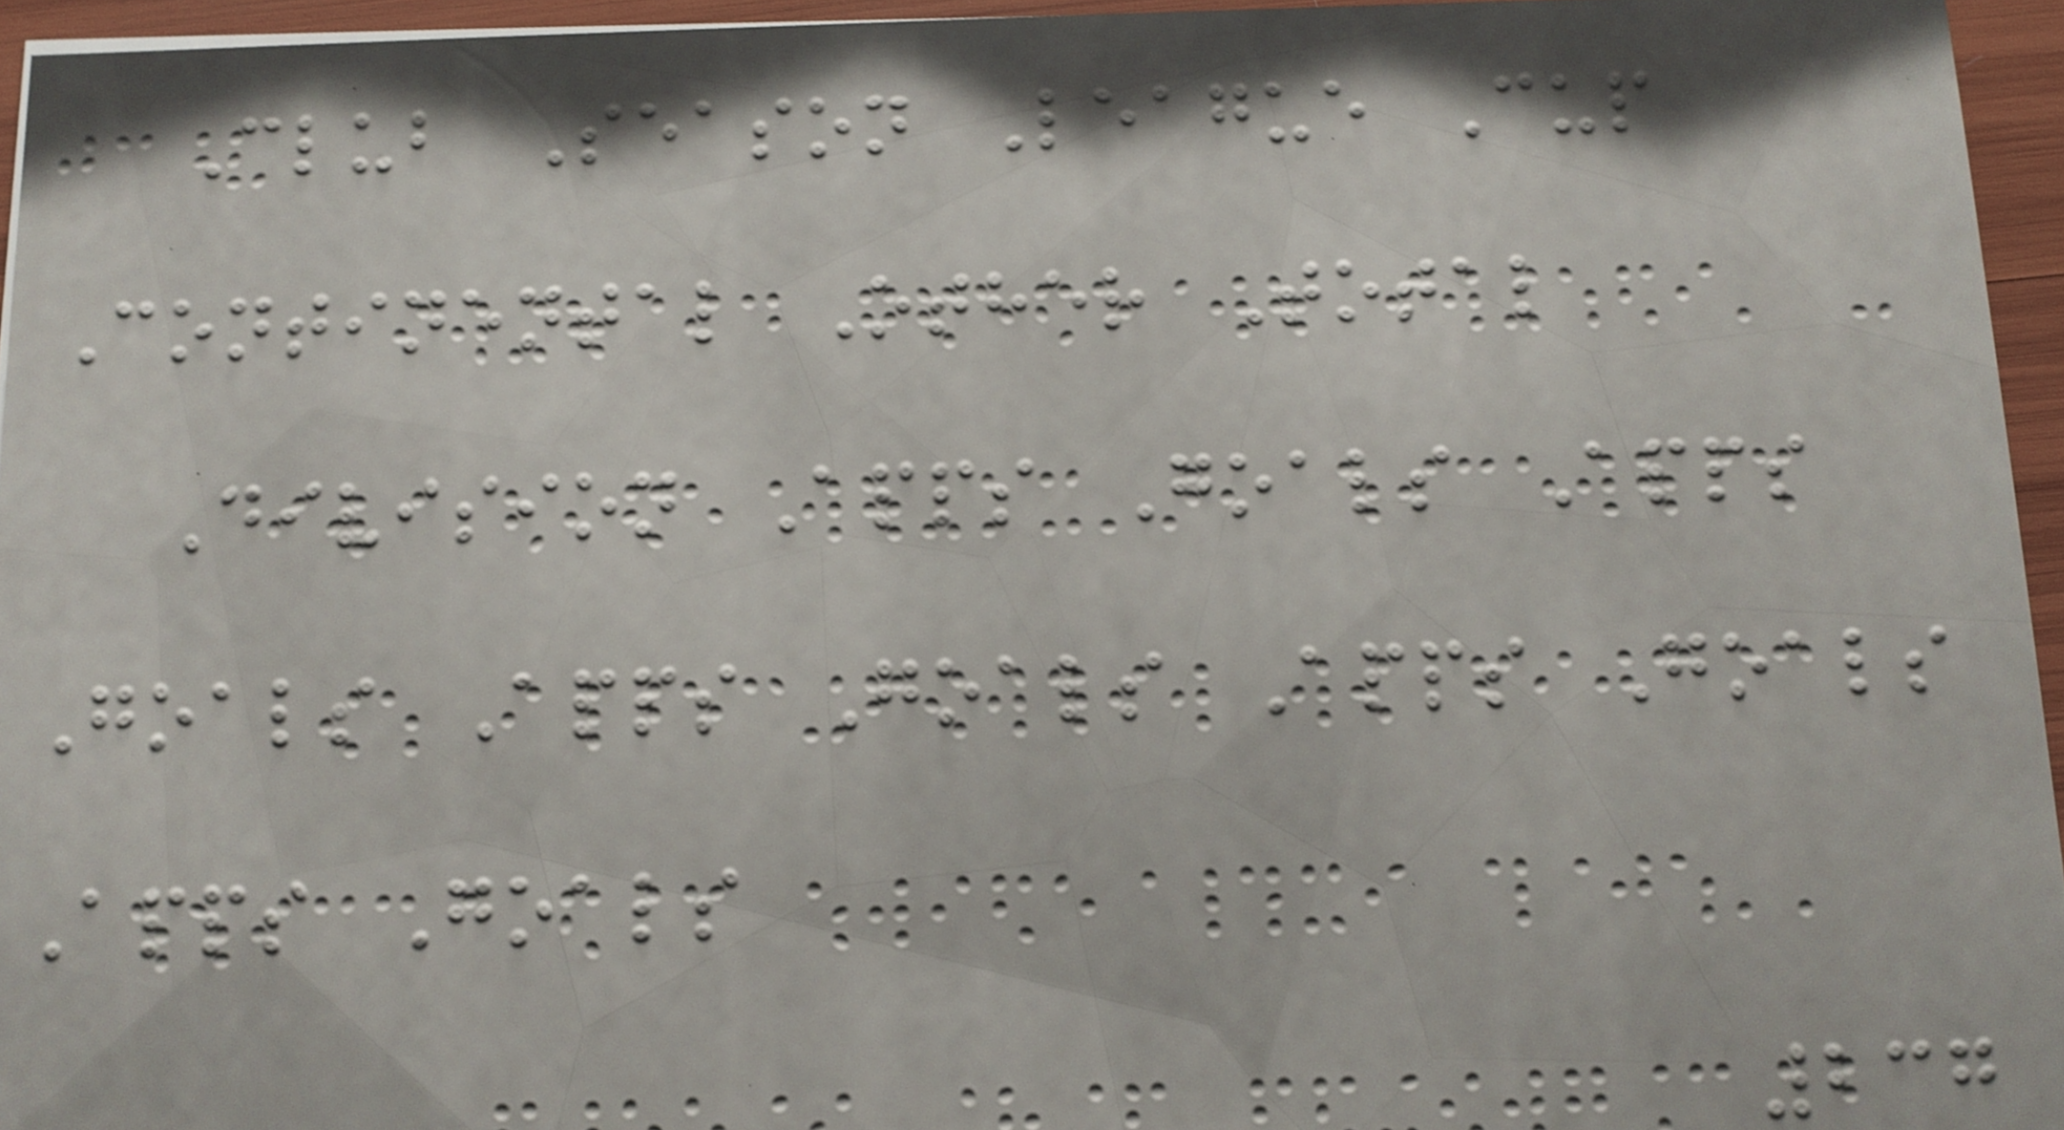Club Season League Cup
Continental Other Total
Division Apps Goals Apps
Goals Apps Goals Apps Goals
Apps Goals
237
